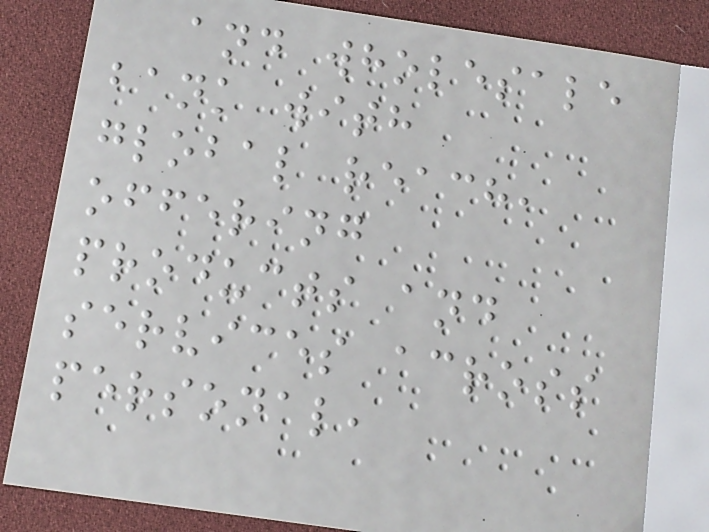and wholesale
bank with
global reach,
offering
products and
services across
personal,
